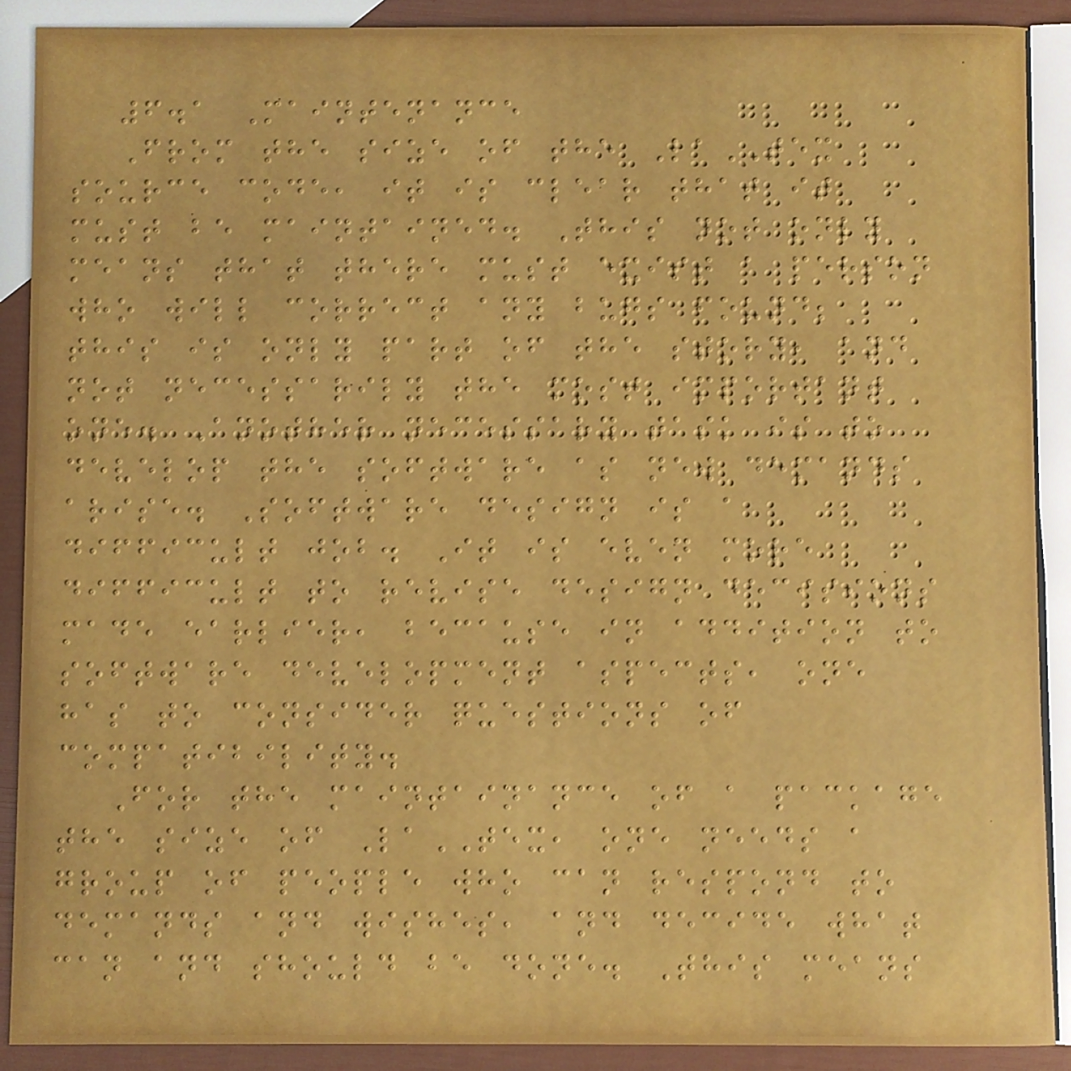6.1 Maintenance
From the size of the LaTEX
source code, it is clear that it
must be maintained. This not only
means that there must exist a person
who will correct any bugs found;
this is only part of the story, and
not necessarily the most important
one. Another necessary task is to
develop the software as new demands
arise. Software design is a
difficult job. It is even more
difficult to revise design decisions
made earlier, because in addition to
software development aspects, one
has to consider questions of
compatibility.
For the maintainance of a package
the size of LaTEX, one needs a
group of people who can respond to
demands and wishes, and decide what
can and should be done. This means
